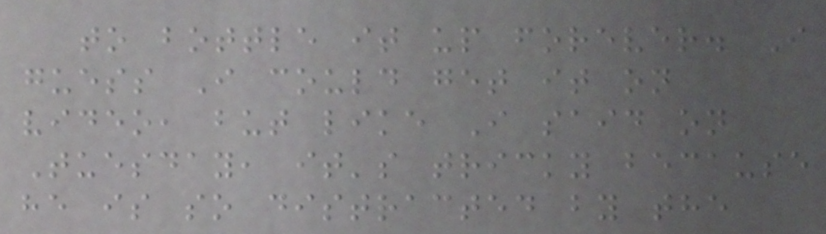to bottle it up forever. I
guess I could get it on
video, but like I said on
Tuesday, it's tricky because
he is so distracted by the
